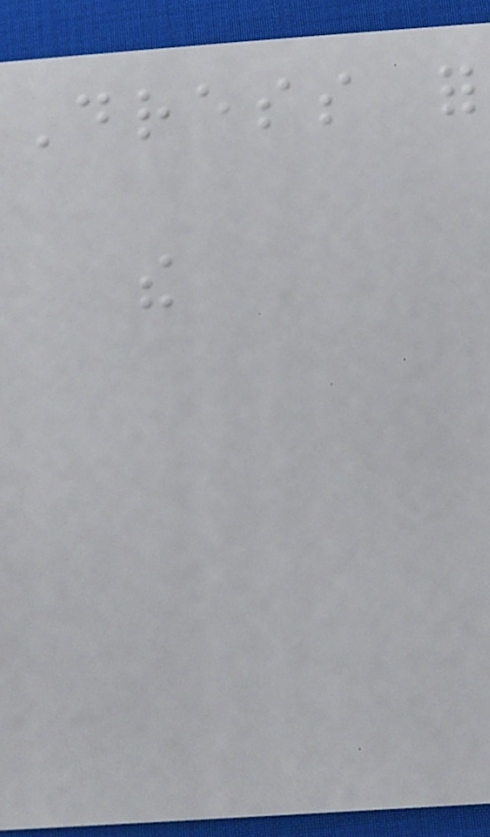Dress for
the
